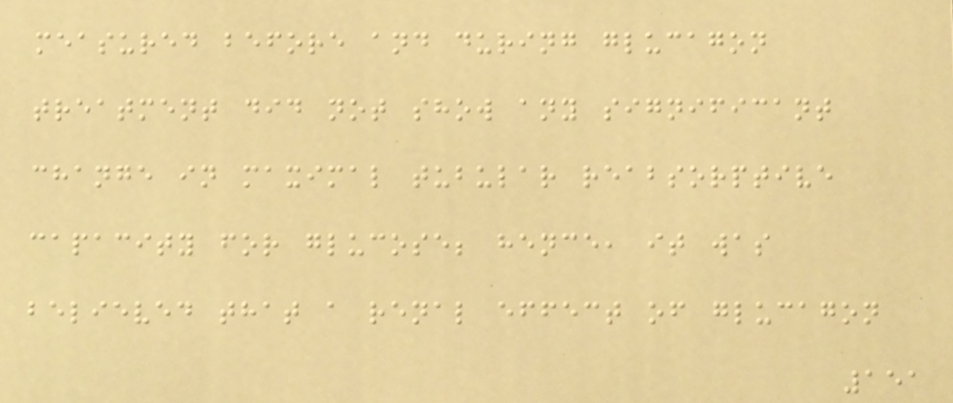measured before and during glucagon
treatment did not show any significant
change in maximal tubular reabsorptive
capacity for glucose; hence, it was
believed that a renal effect of glucagon
151
